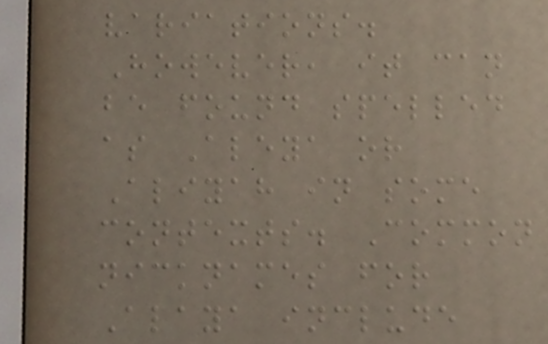variations.
However, it can
be found spelled
as Aleya or
Aliyah in some
contexts. Common
nicknames for
Alaya include
